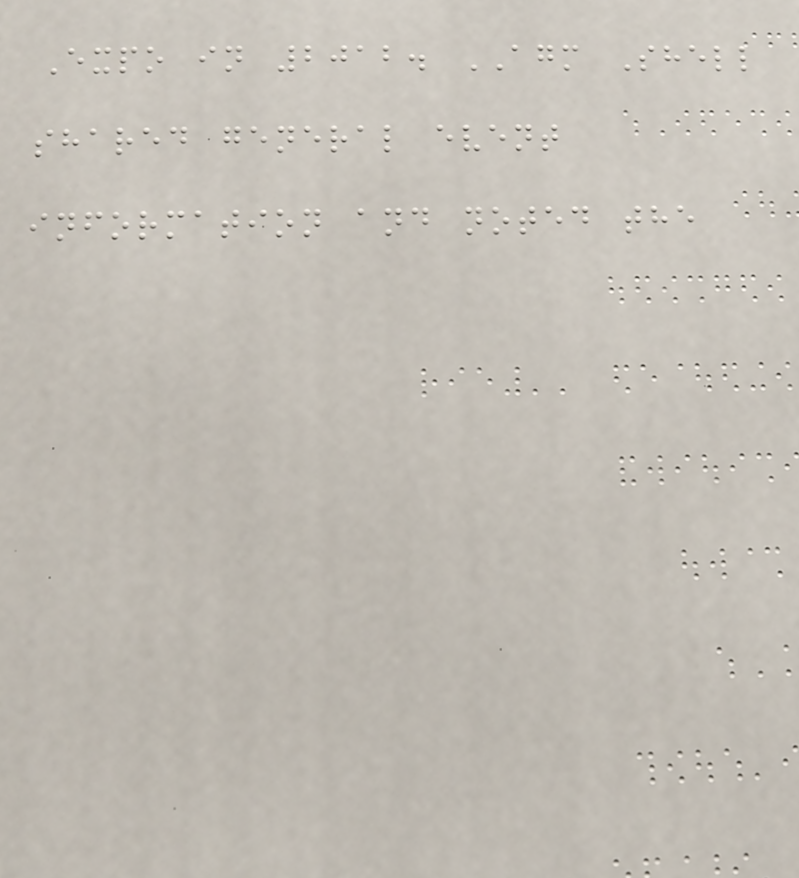Expo in 2012. AGM Shell
shared general event
information and noted the
